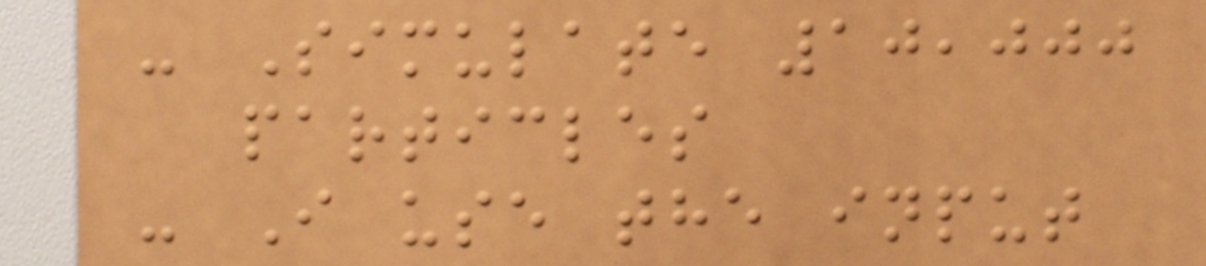- Simulate 10,000
particles
- I use the input
